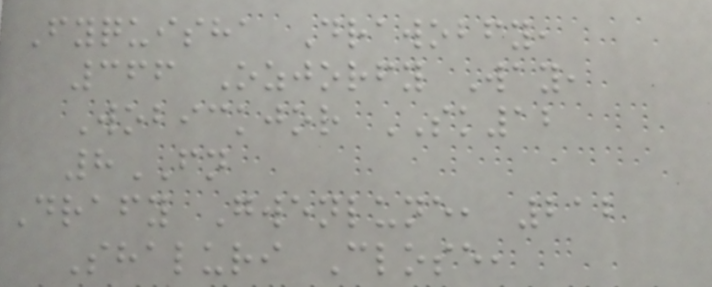Fyquisha Drawobfy,
366 Ozjorfy Way,
Wobickjor SK12
8FN
Drafy Gwenlune, 212
Shaluri Close,
